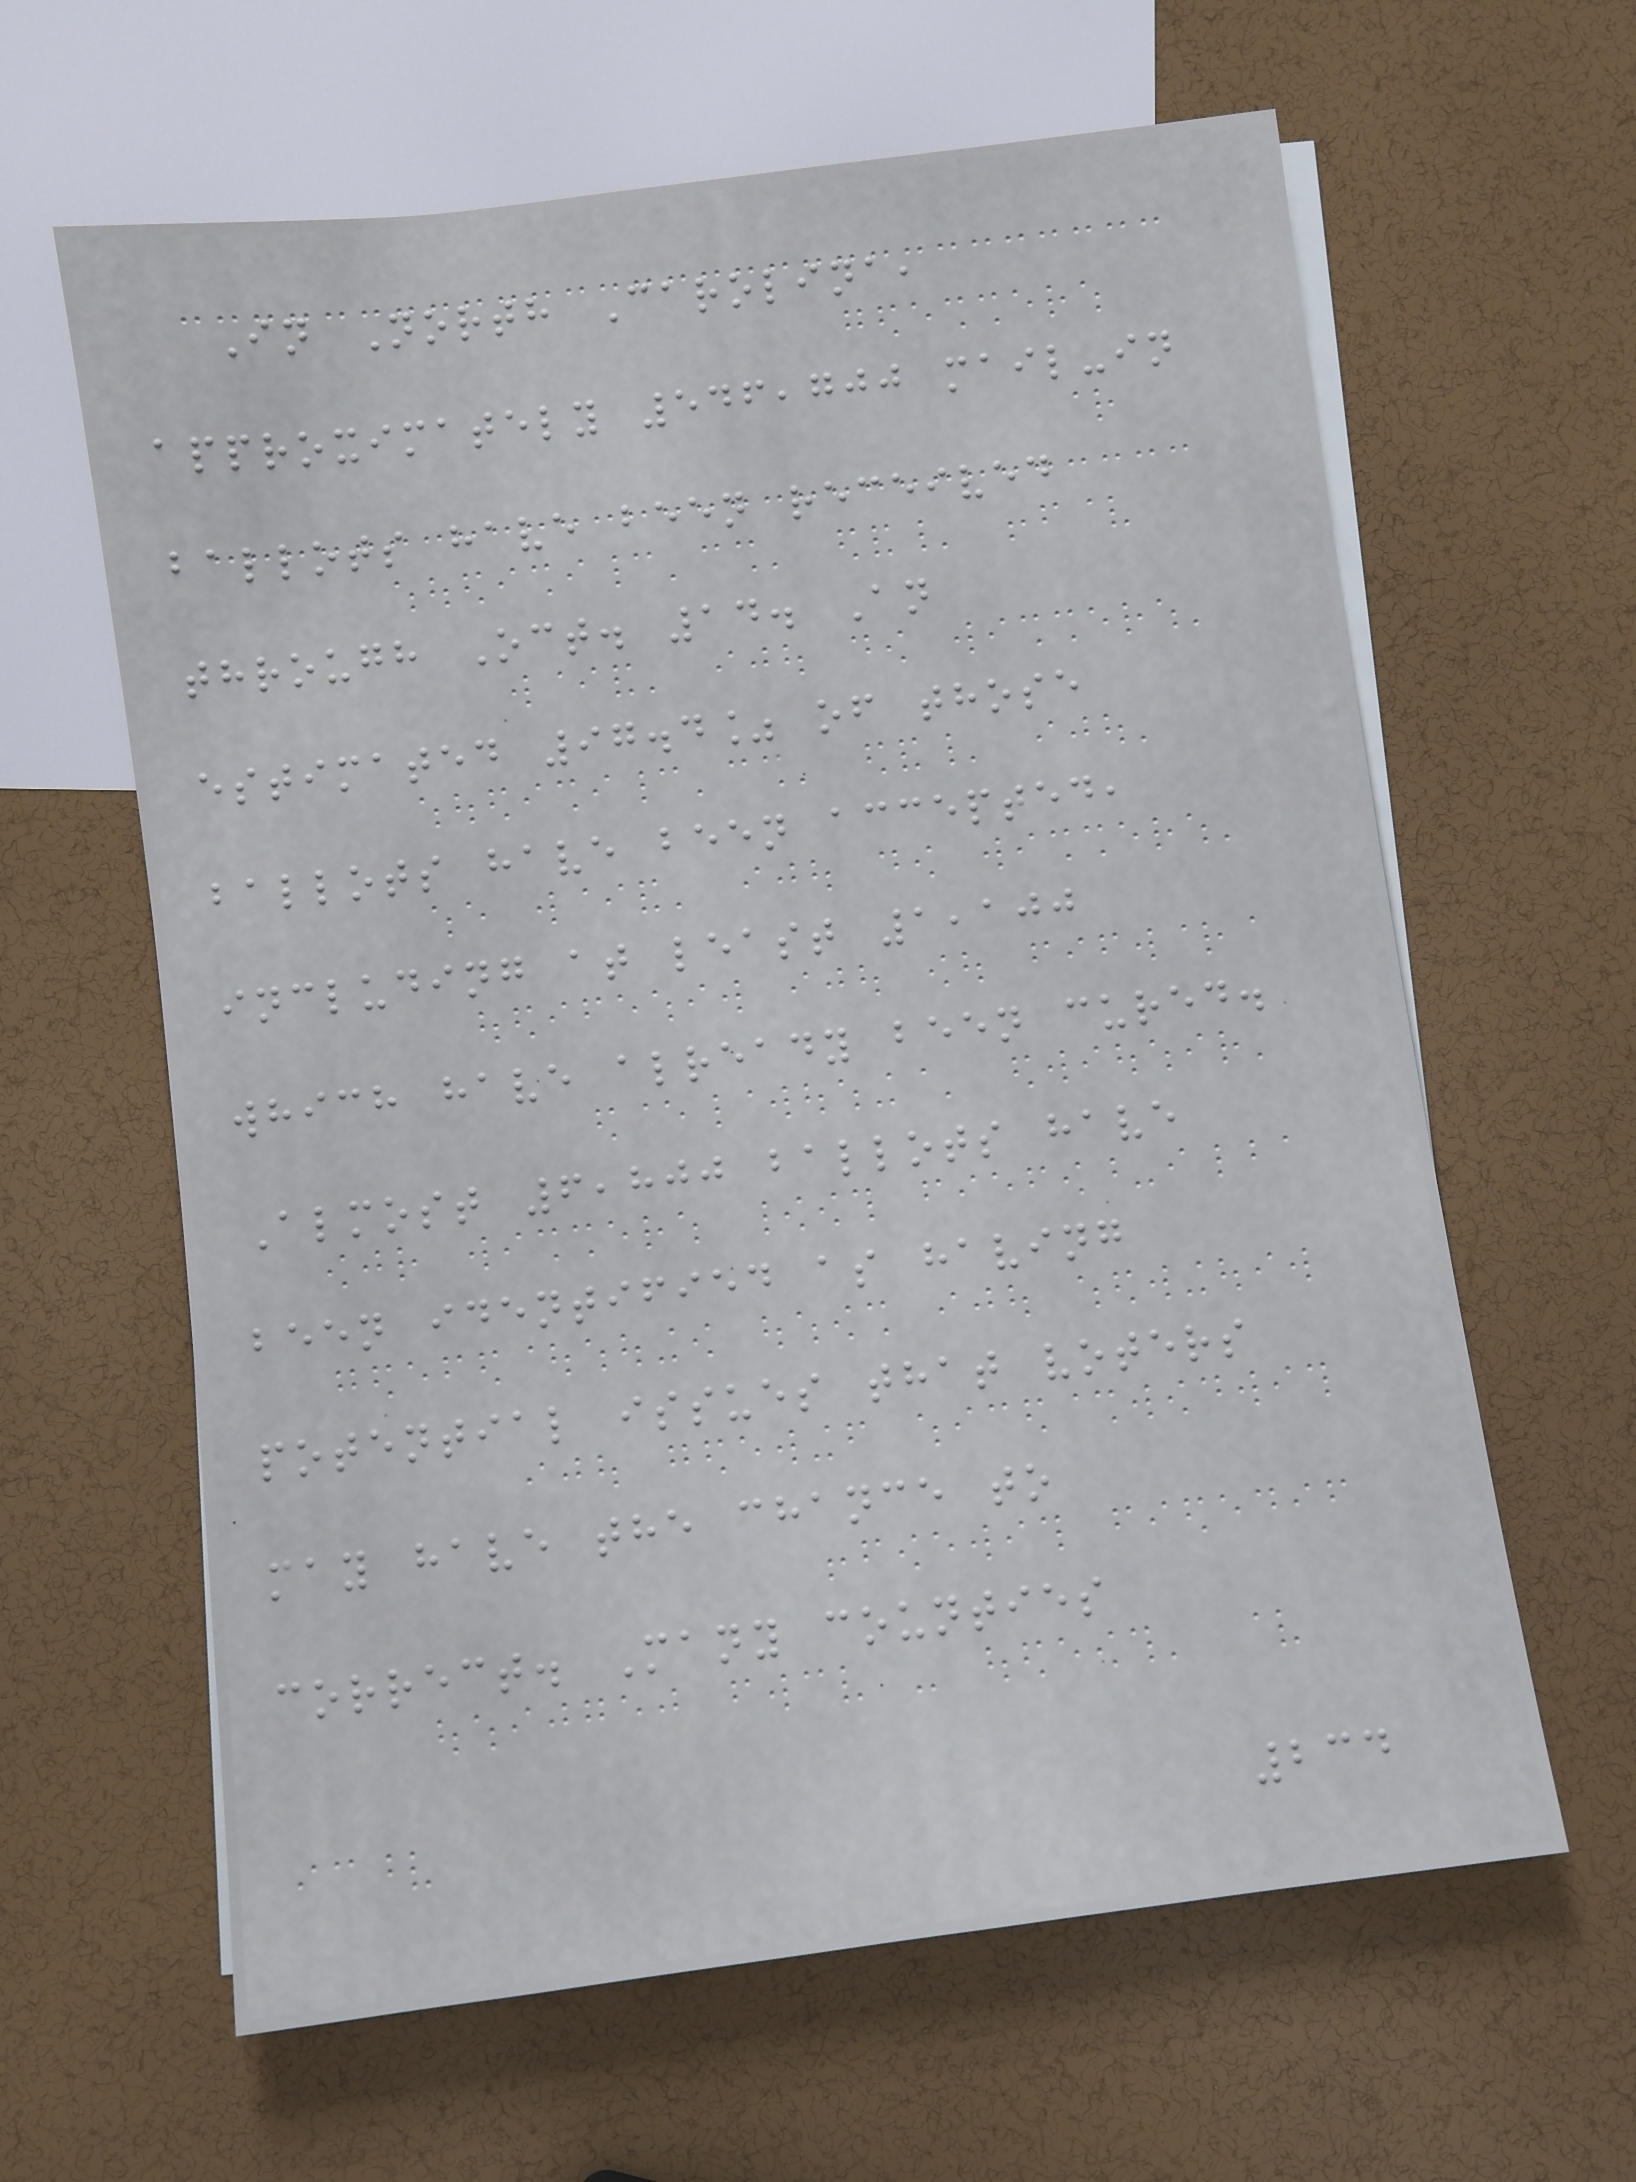In North Carolina,
approximately 546,700 mail-in
ballots have been received
through Oct. 14. An
estimated 97.4% of those
ballots have been accepted,
including at least 1,100
which have already been cured.
Almost 6,800 ballots have
been identified as having
potential issues that voters
may have the chance to
correct. Many counties
234
